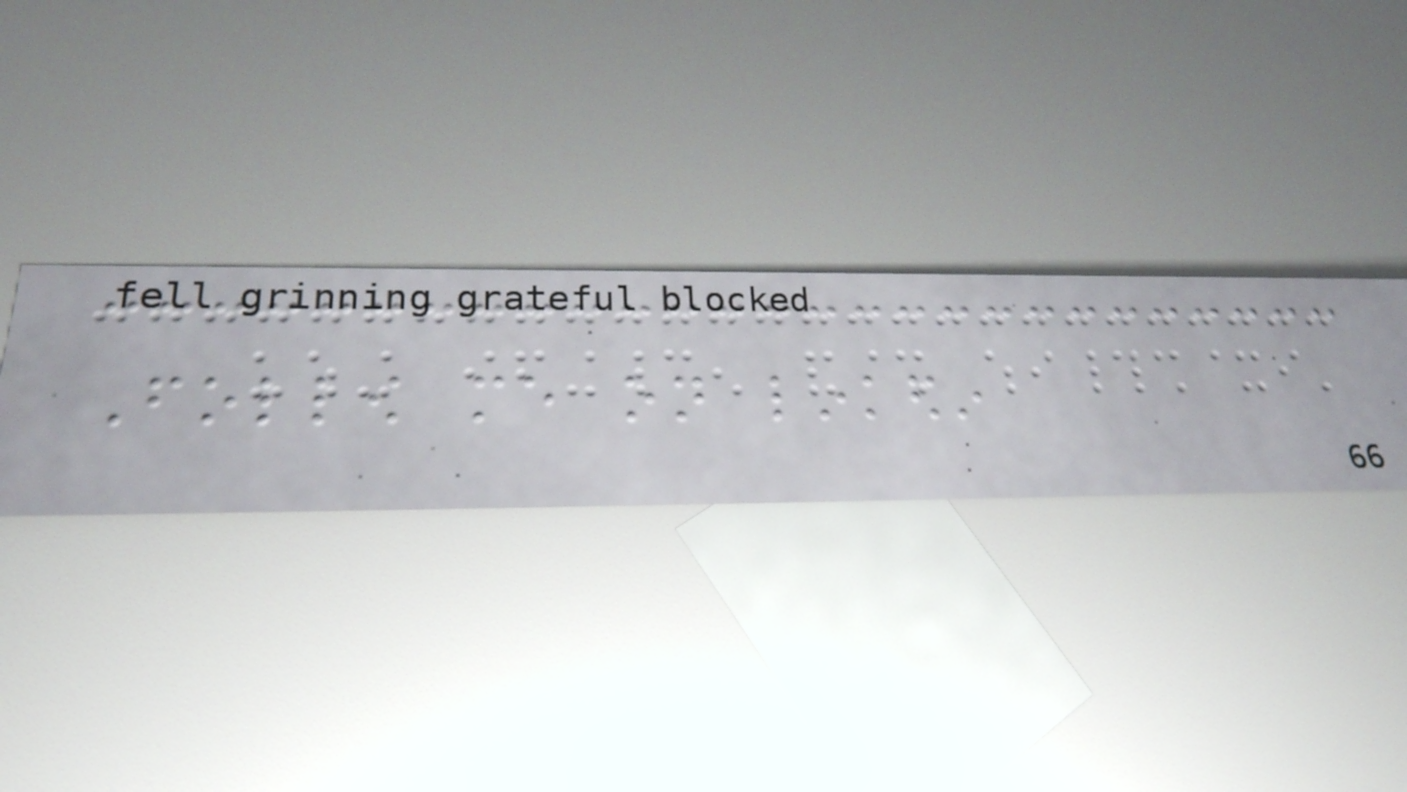Follow me on linkedin
